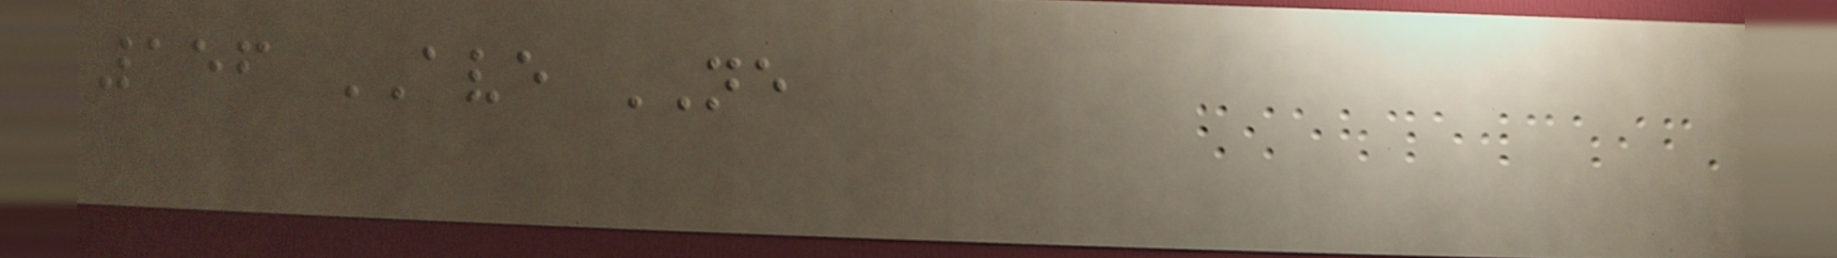156 AVE NE
